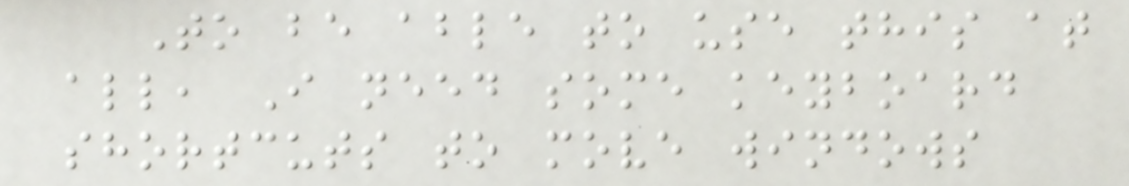To be able to use this at
all, I need some keyboard
shortcuts to move windows
